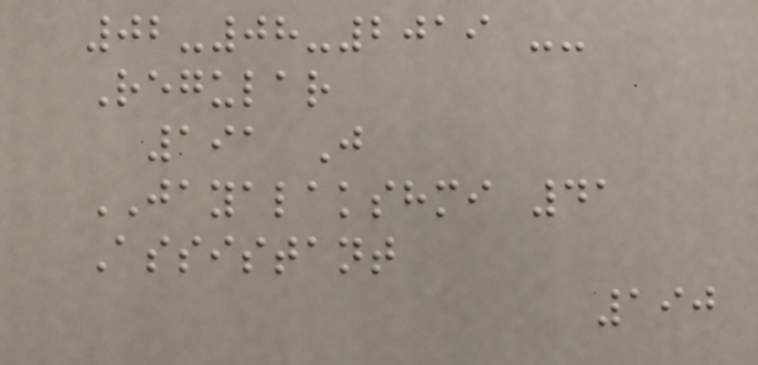02-08-2019 --
Regular
191 J
JAYALAKSHMI 41
Assistant
190
